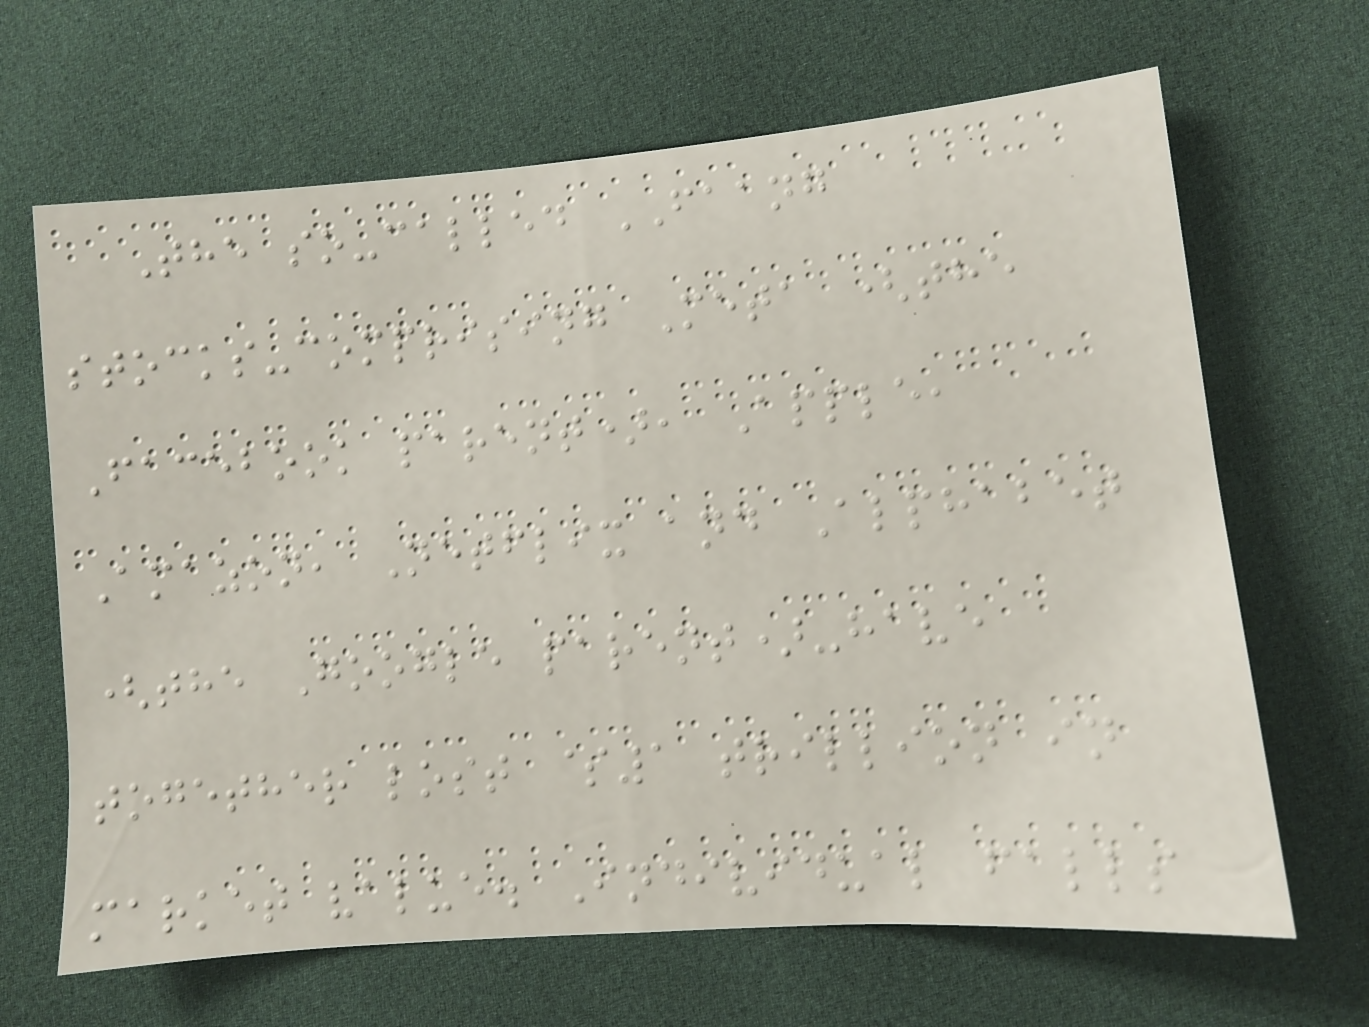The so-called FAANG
stocks-comprising Meta (the
Facebook parent), Apple,
Amazon, Netflix and Alphabet
(the Google parent)-have
together lost $1 trillion in
market value. Individual falls
